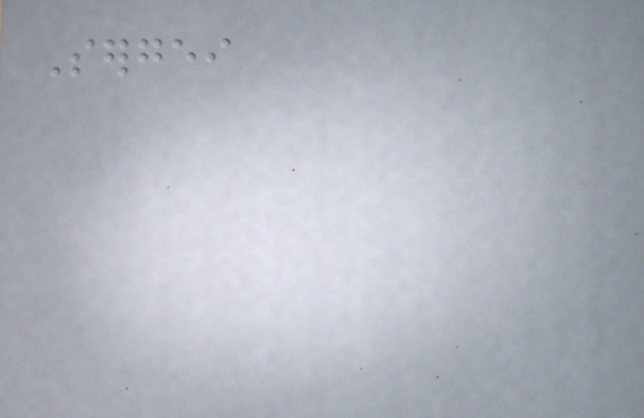Sergei
